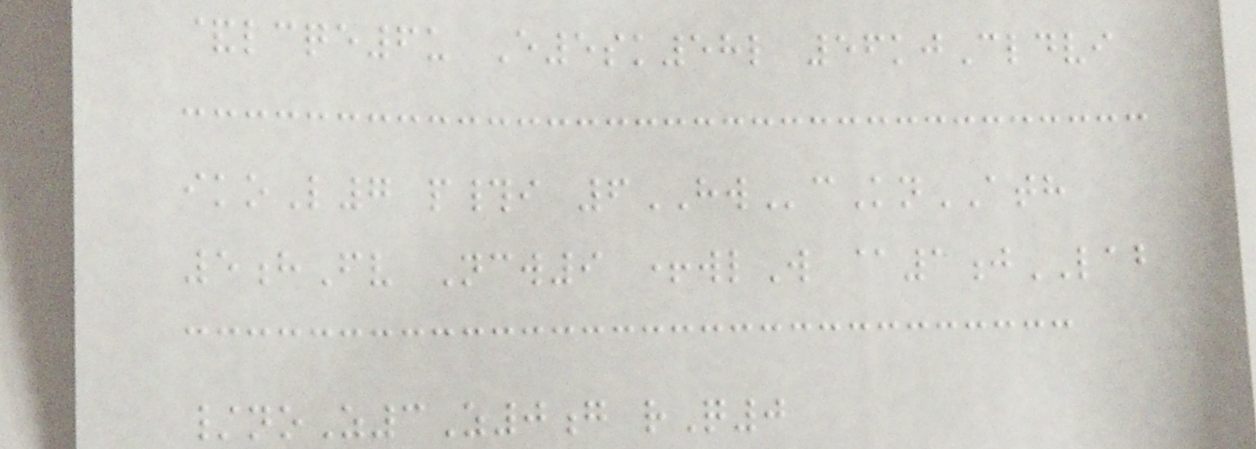&lcqe6u E5sk58l 56kjCldvi
ikoL7 p#i 6HWcKnATH
5hFv Ncw9 +wlW @1jLAB
/noZ3Z0g rQ0
